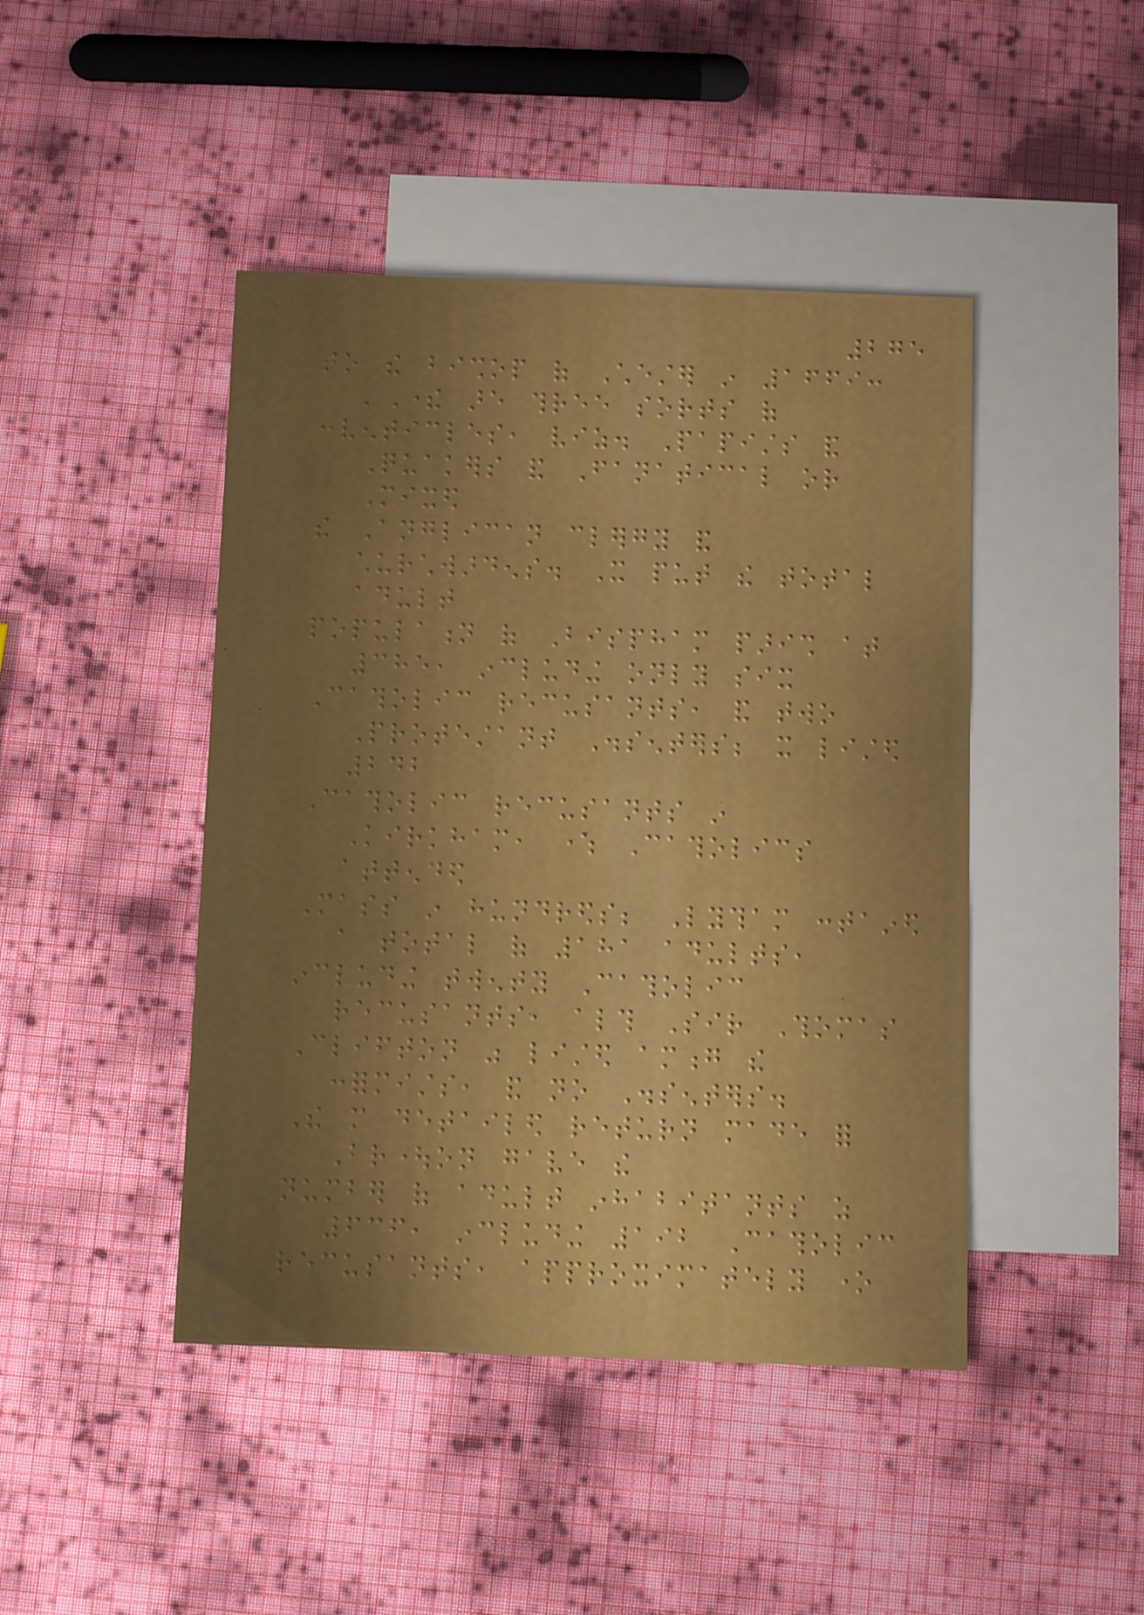275
to the bishop of Chester in 1669:
'There are three sorts of
conventicles, viz. Papists and
Quakers and Fanatical or
Mixed
the Anglican clergy and
churchwardens. It put the total
adult
population of Bispham parish at
385, including only six
Catholic recusants, and two
Protestant Dissenters; it listed
242
Catholic recusants in
Kirkham, where Catholics
attended
Mass in hundreds; Lytham contained
a total of 181 adults,
including twenty Catholic
recusants, although Sir Thomas
Clifton was listed among the
conformists, and no Dissenters.
The more detailed return made for
Broughton gave the
number of adult inhabitants as
636, including 192 Catholic
recusants, approximately one
